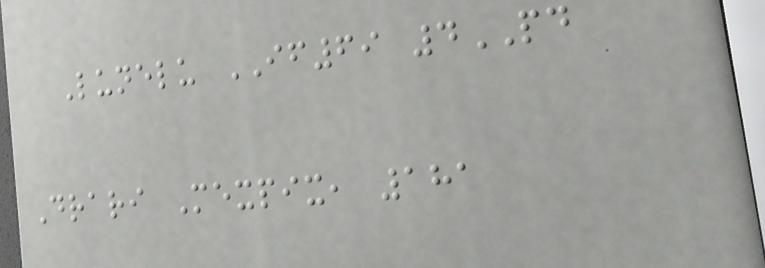Lunelu IF69 4PD
Drari Mexpix, 181
